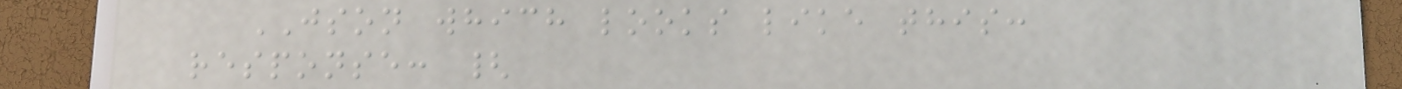JSON which looks like this:
response: {
